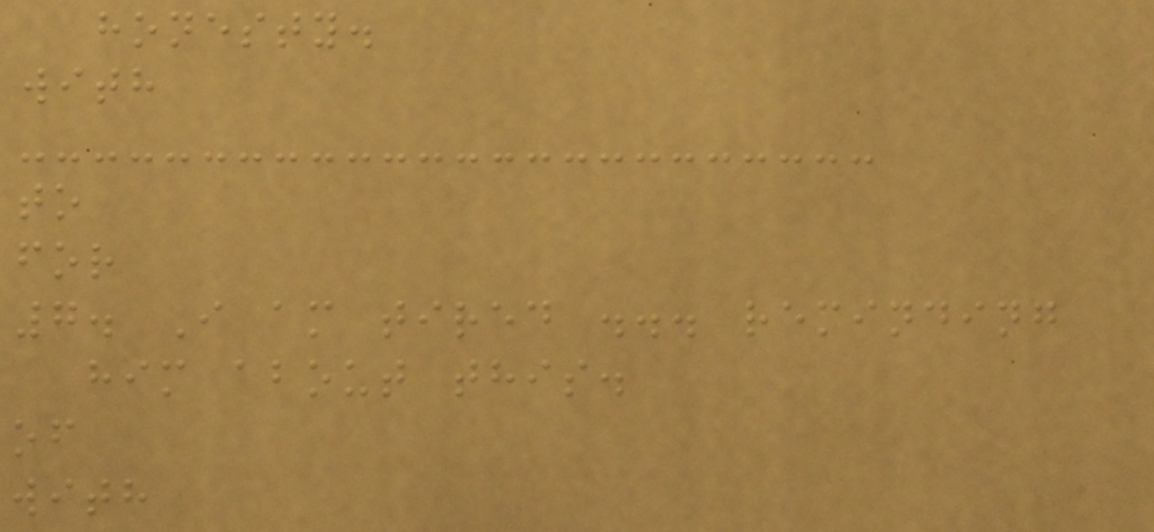honesty.
with
to
for
7. I am tired ... reminding
him about this.
of
with
